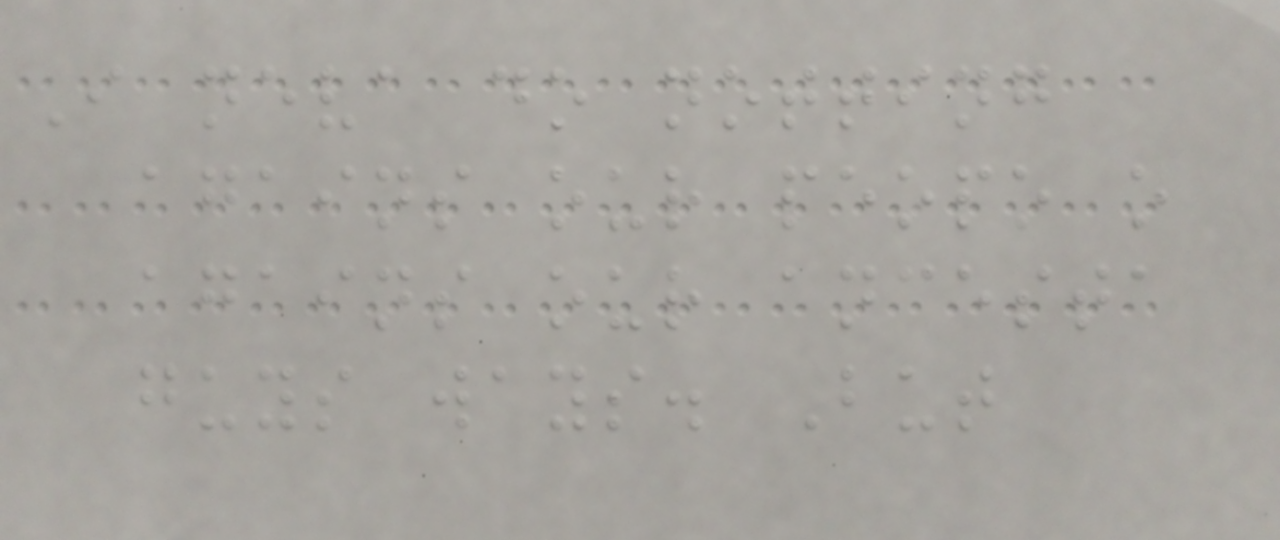I neva do notting
agains our peopo o
agains our ancesta
guys ways. But
